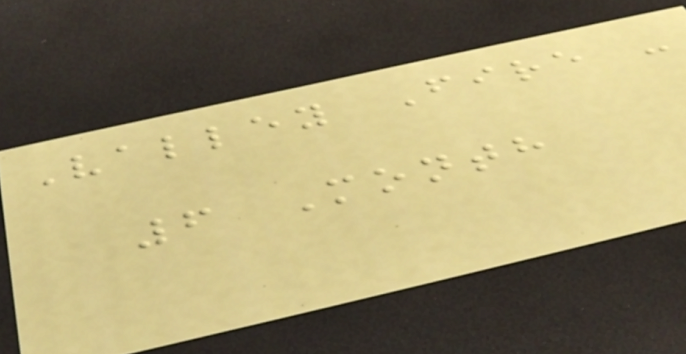Valley Fire -
6 Month
